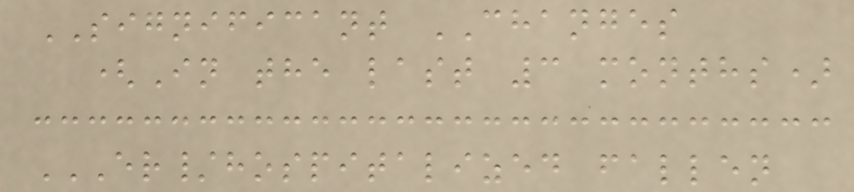SIGNIFICANT CHANGES
(In the last 3 months)
ER/HOSPITALIZED FALLEN
